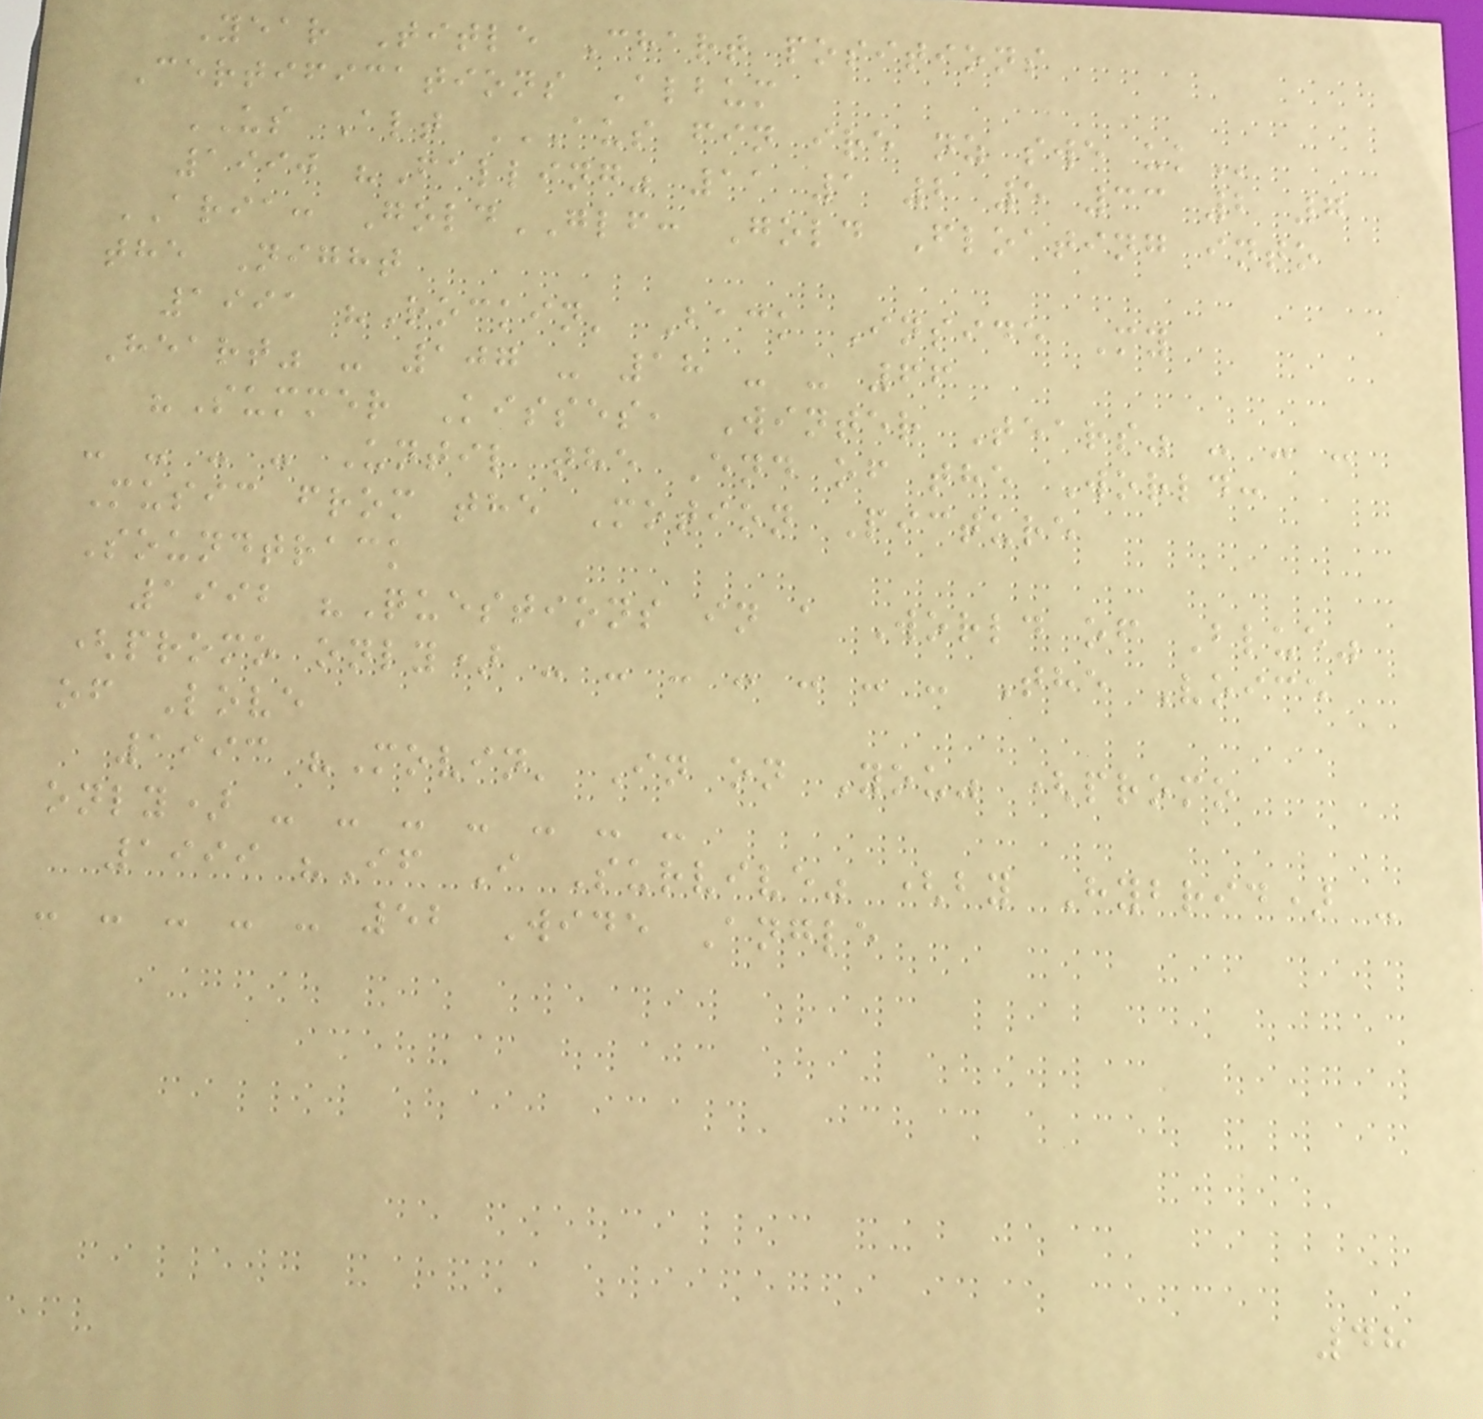Year Title Chart positions
Certifications Album
US Alt AUS FIN IRE NZ SWE UK
1990 "Falling" 11 1 2 5 33 2 7
ARIA: GoldGLF: Gold Floating into
the Night
1991 "Rockin' Back Inside My
Heart" - 107 - 18 - - 66
"Summer Kisses, Winter Tears" - - -
- - - - Until the End of the World:
Music from the Motion Picture
Soundtrack
1992 "Questions in a World of Blue"
(promo only) - - - - - - - The Voice
of Love
1993 "Movin' In on You" (promo
only) - - - - - - -
1999 "If I Survive" (by Hybrid) -
- - - - - 52 Wide Angle
48
